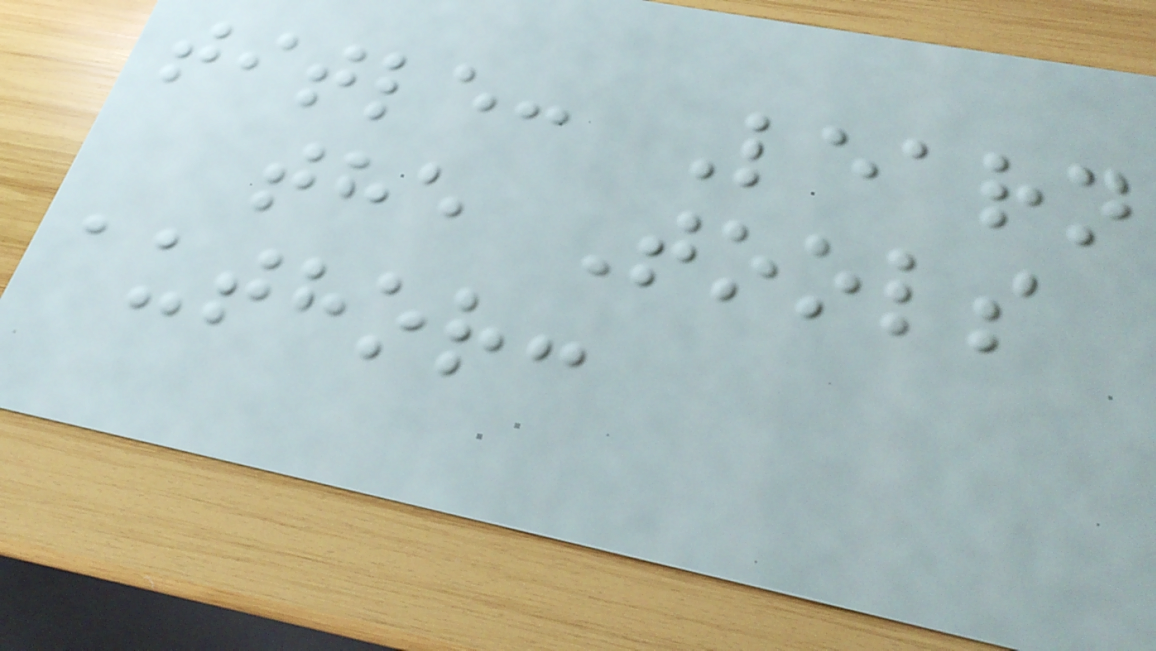title: Learn
the Tools
author:
